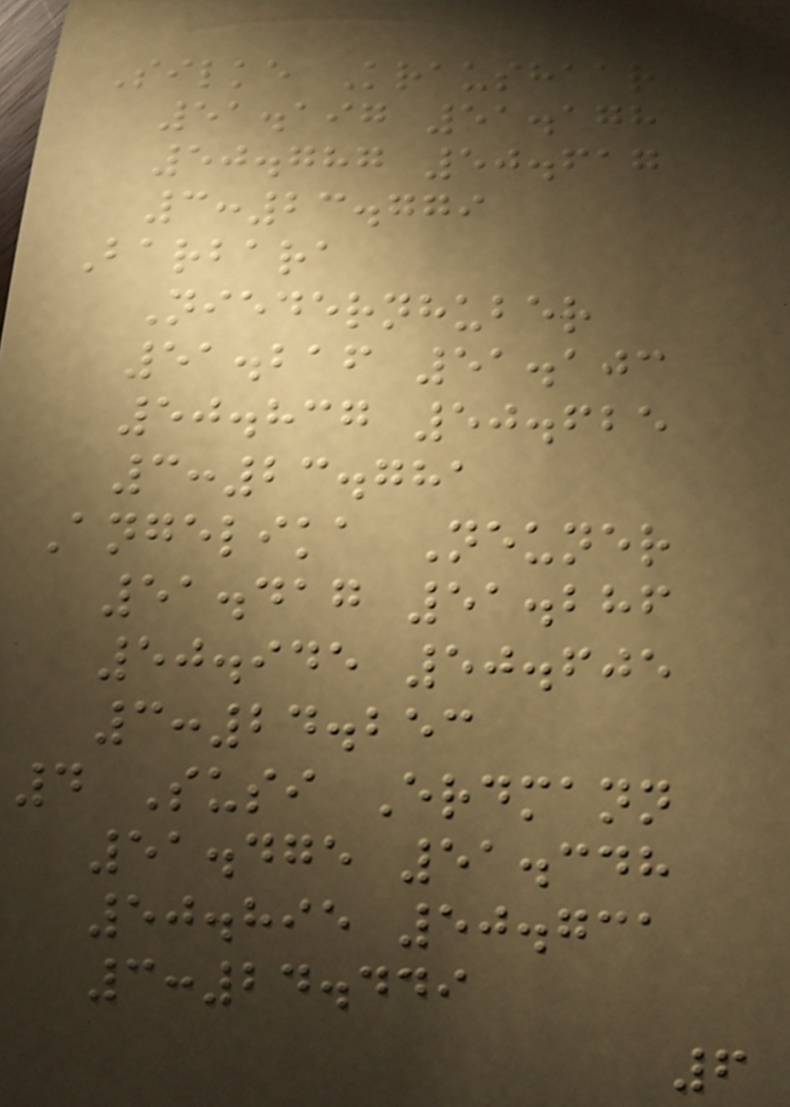Silke Kraushaar
51.197 51.178
50.787 50.617
3:23.779
Barbara
Niedernhuber
51.216 51.103
50.837 50.625
3:23.781
Angelika Neuner
51.417 51.286
50.945 50.605
3:24.253
4 Susi Erdmann
51.475 51.348
50.895 50.731
3:24.449
6
